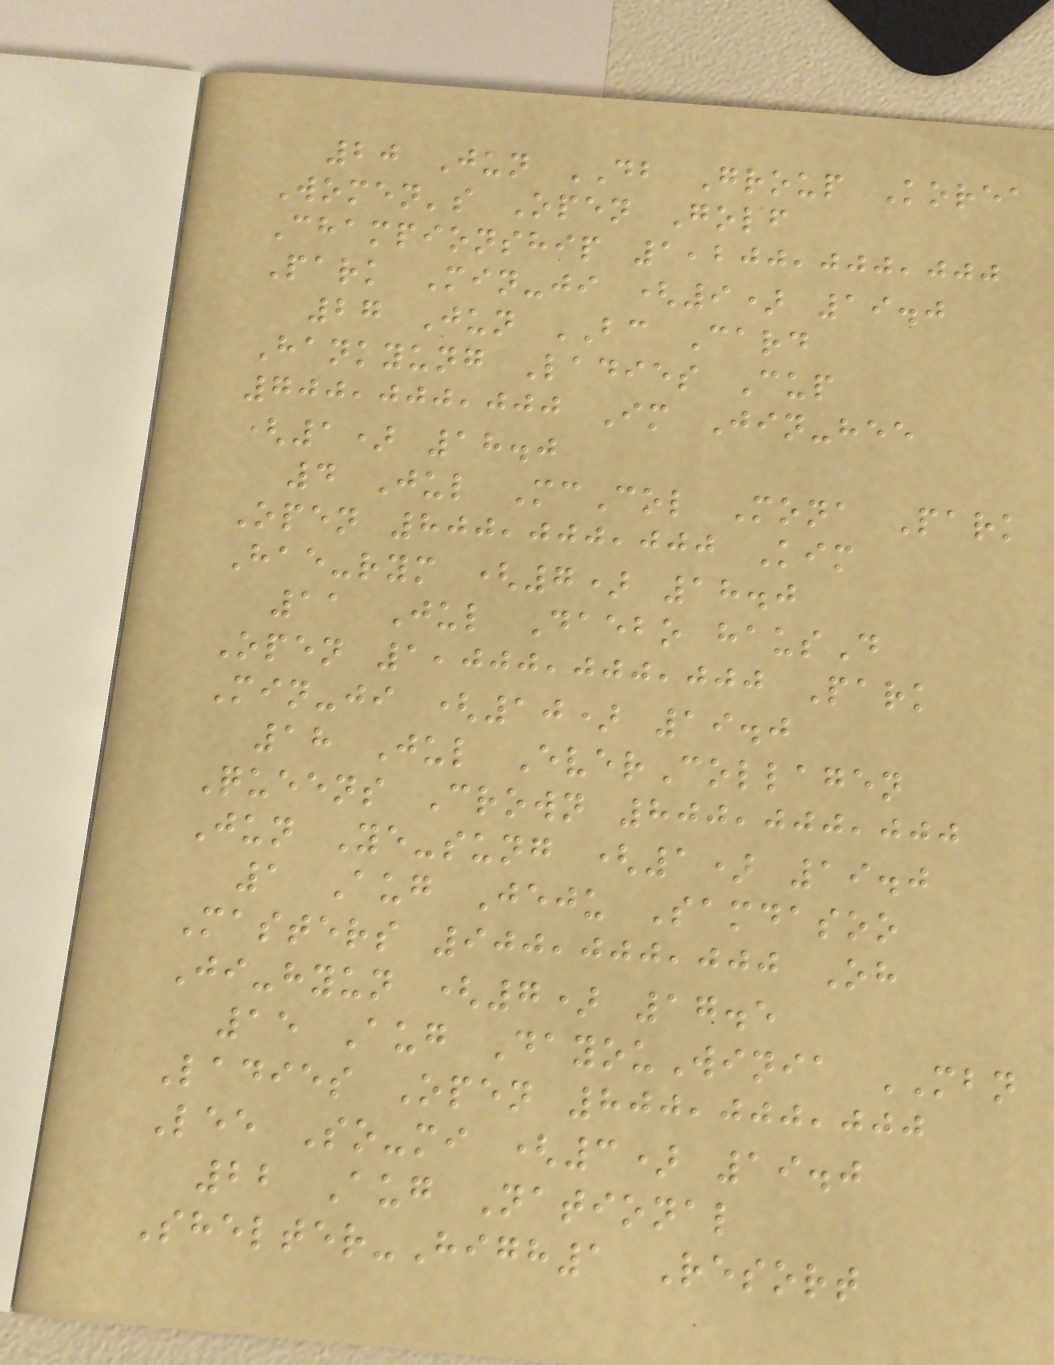20 Jun DB Group Korea
Women's Open Golf
Championship 1,200,000,000
Park Min-ji (9) 19.0
27 Jun BC Card
Hankyung Ladies Cup
700,000,000 Im Jin-hee
(1) 18.0
4 Jul McCol Mona Park
Open 800,000,000 Kim
Hae-rym (7) 18.0
11 Jul Daebo hausD
Open 1,000,000,000 Park
Min-ji (10) 19.0
18 Jul EverCollagen
Queens Crown 800,000,000
Jun Ye-sung (1) 19.0
1 Aug Jeju Samdasoo
Masters 900,000,000 Oh
Ji-hyun (7) 17.5
15 Aug DayouWinia MBN
Ladies Open 800,000,000
Lee So-mi (3) 19.0
22 Aug National
Shelter-High1 Resort
